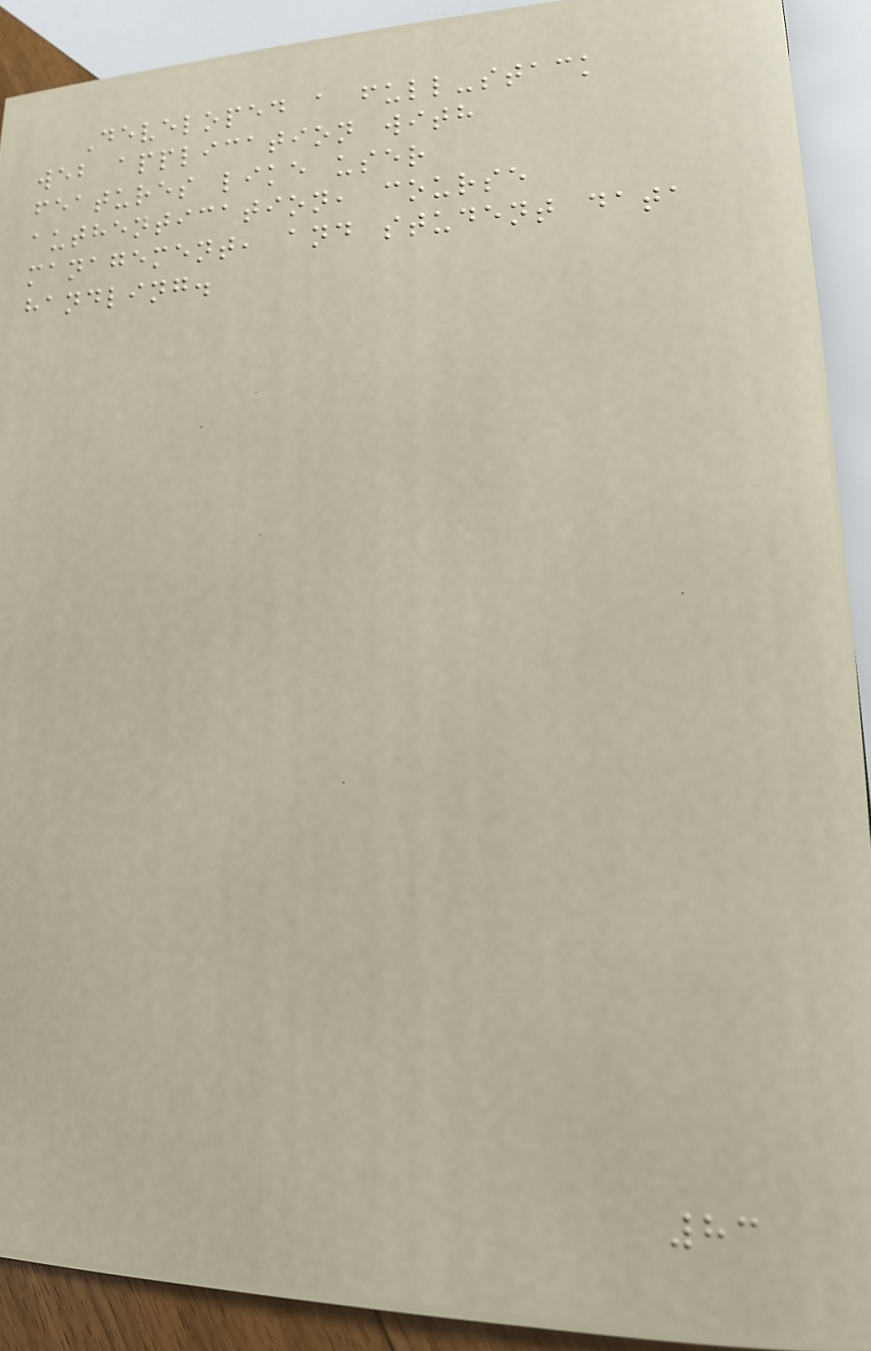Developed a full-stack
web application with
features like user
authentication, course
management, and student data
handling.
83
